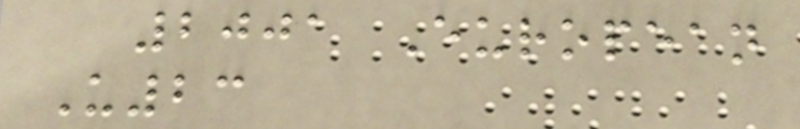2001 European
U23
